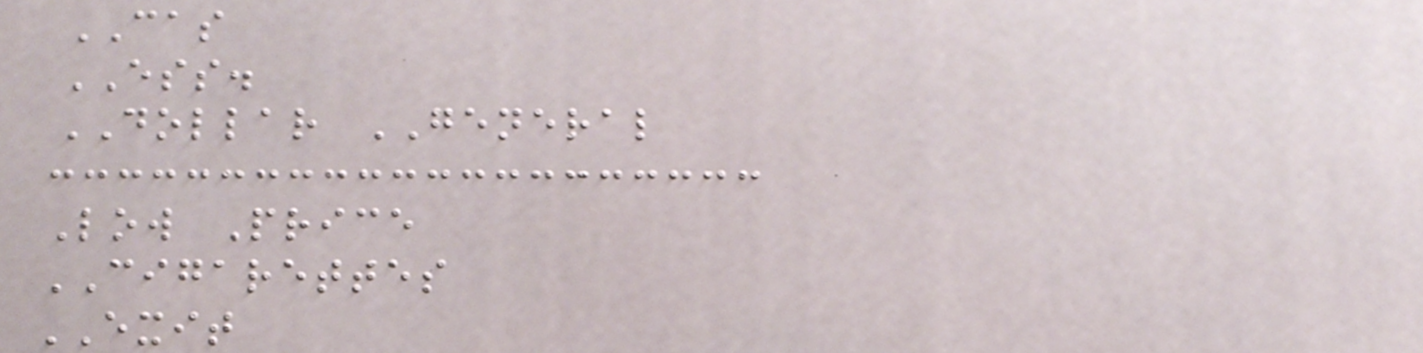CAS
ESS.
DOLLAR GENERAL
Low Price
CIGARETTES
EXIT
